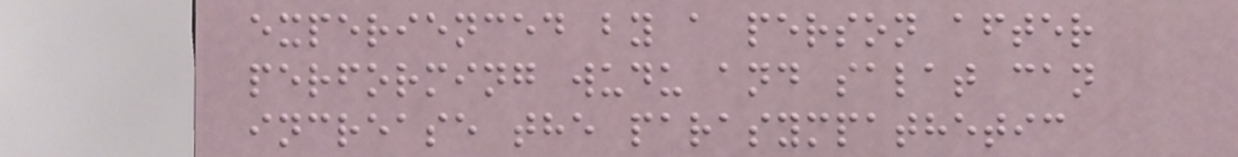experienced by a person after
performing wudu and salat can
increase the parasympathetic
